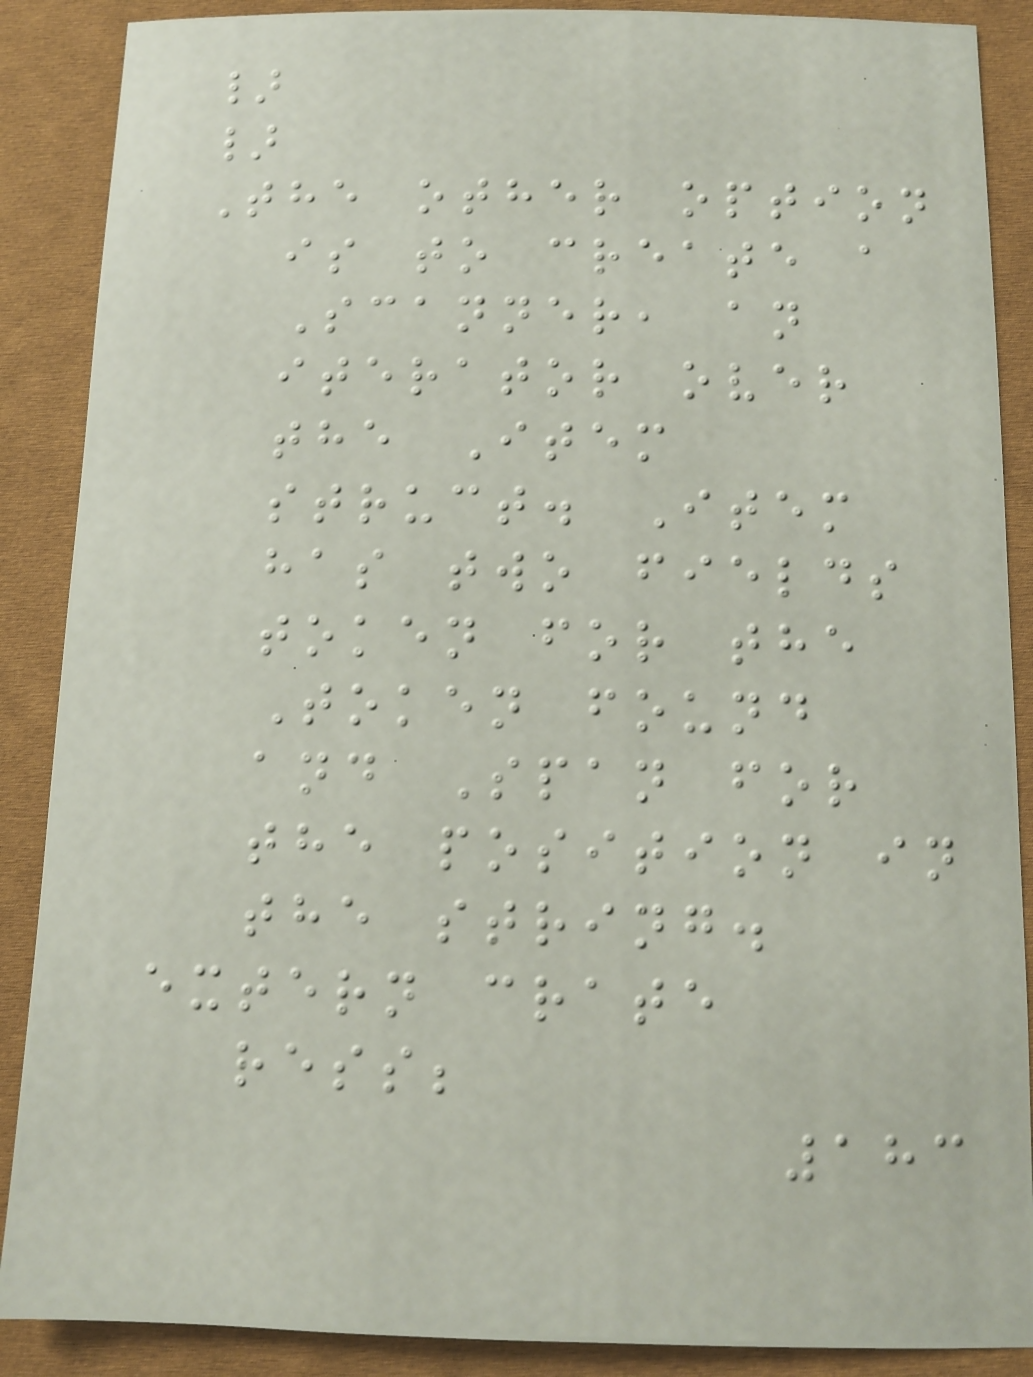}
}
The other option
is to create a
Scanner, an
iterator over
the Item
struct. Item
has two fields
token for the
Token found
and Span for
the position in
the string.
extern crate
ress;
183
